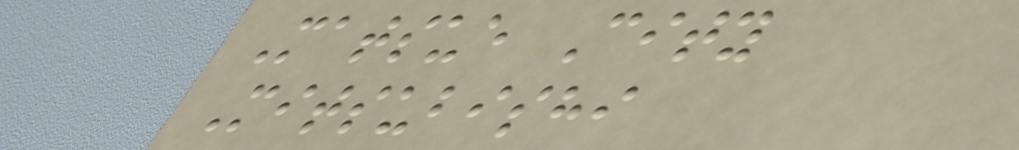Matsue City
Mitsubishi
